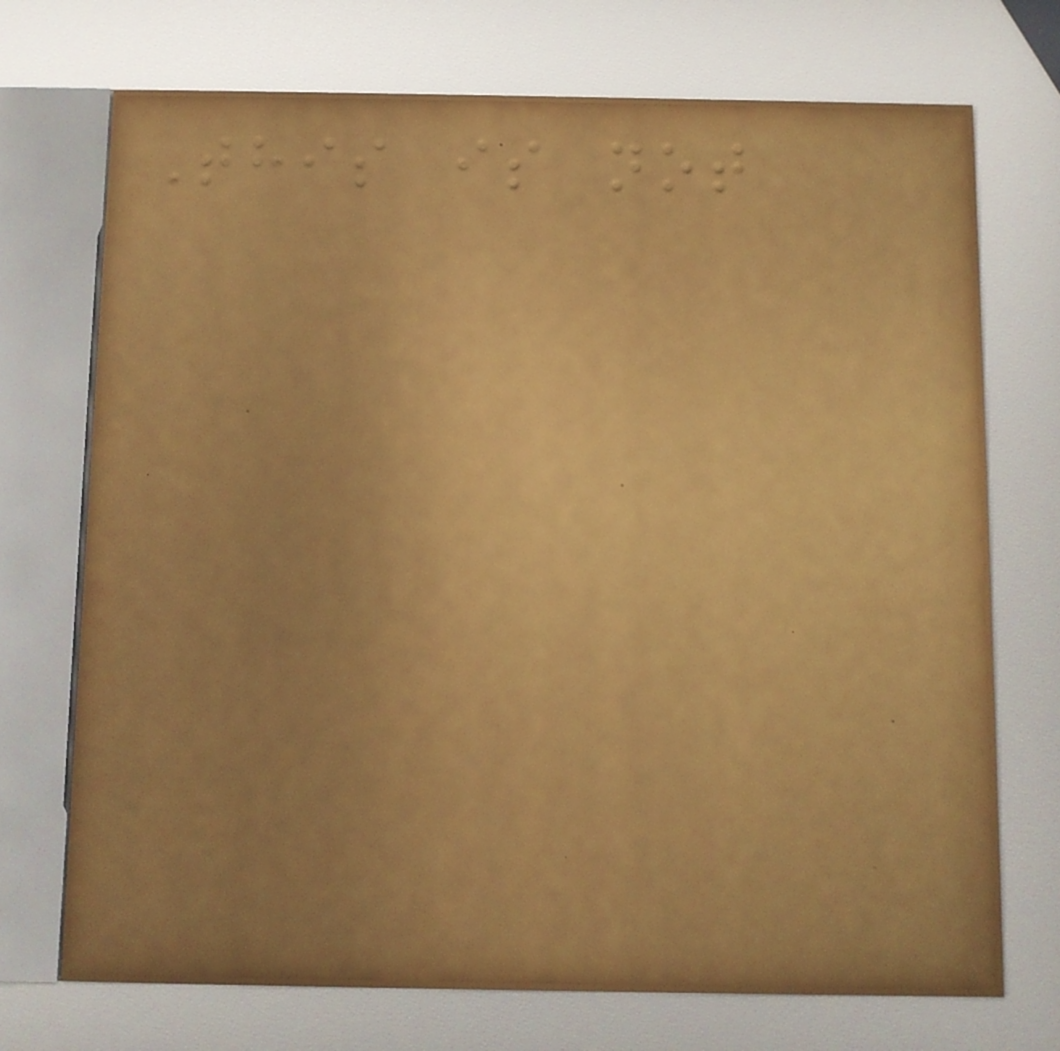This is not
